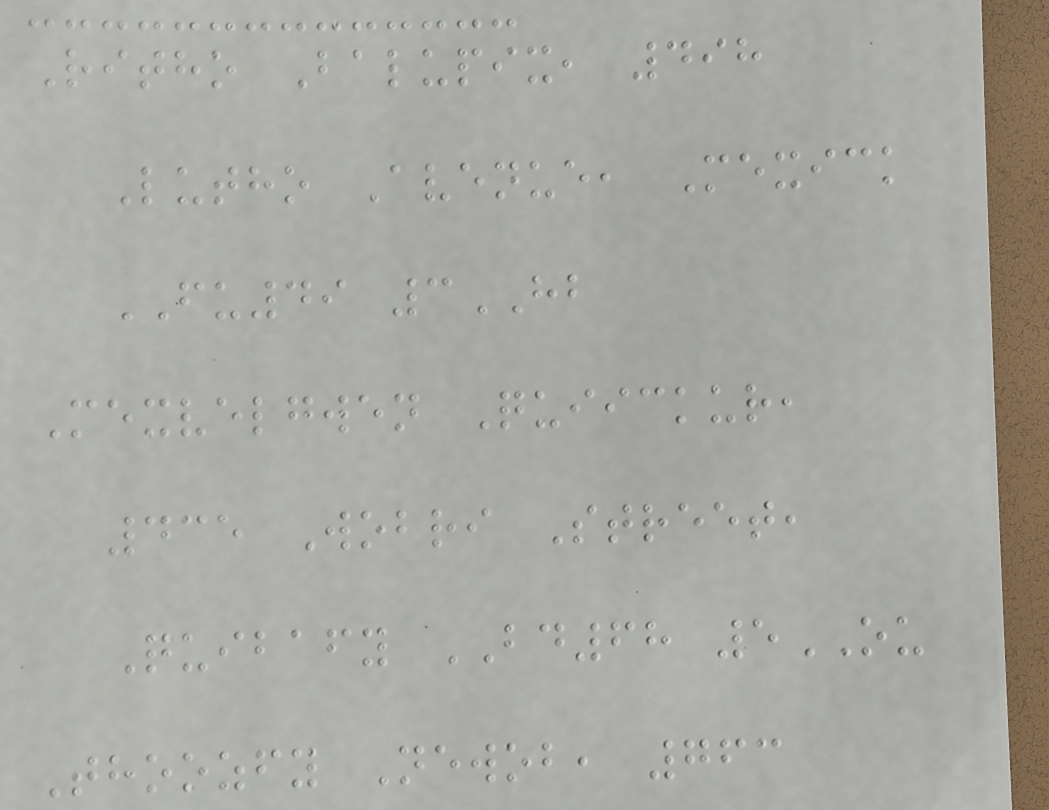Ritho Balupix, 498
Lutho Avenue, Mexick
FU49 3HB
Mexvelgwen Quiickur,
435 Wobri Street,
Quibafy BD68 5OU
Thoozfy Newob, 763
